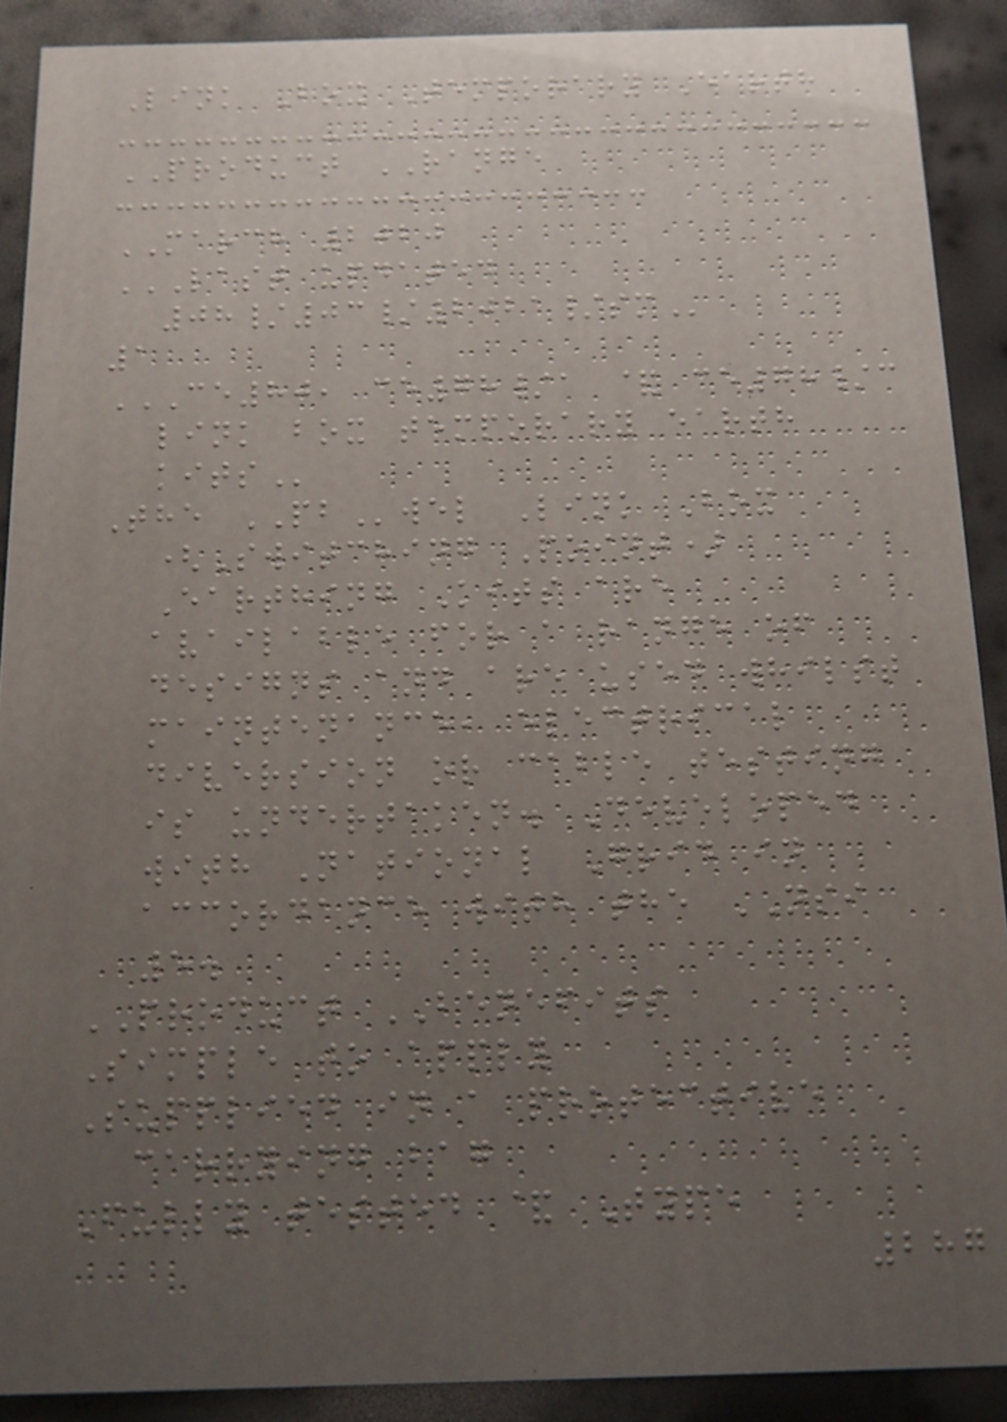Link Box Temporary Earth
PRODUCT RANGE
MARCH 2020
LAST UPDATED
08/03/2021/SM
1
CE80, CE78/A & CE78/C
LINK BOX TEMPORARY EARTH
KITS
The PBwel Link Box
(Switching Point)
Earthing Kits are
available for a range of
designs and are used whilst
maintenance, electrical
diversion or cable testing
is undertaken. Developed
with National Grid in
accordance with the NSI
5.
PRODUCT BENEFITS
Simple to apply
Supplied in a protective
carrying bag
Fully tested & Type
287
